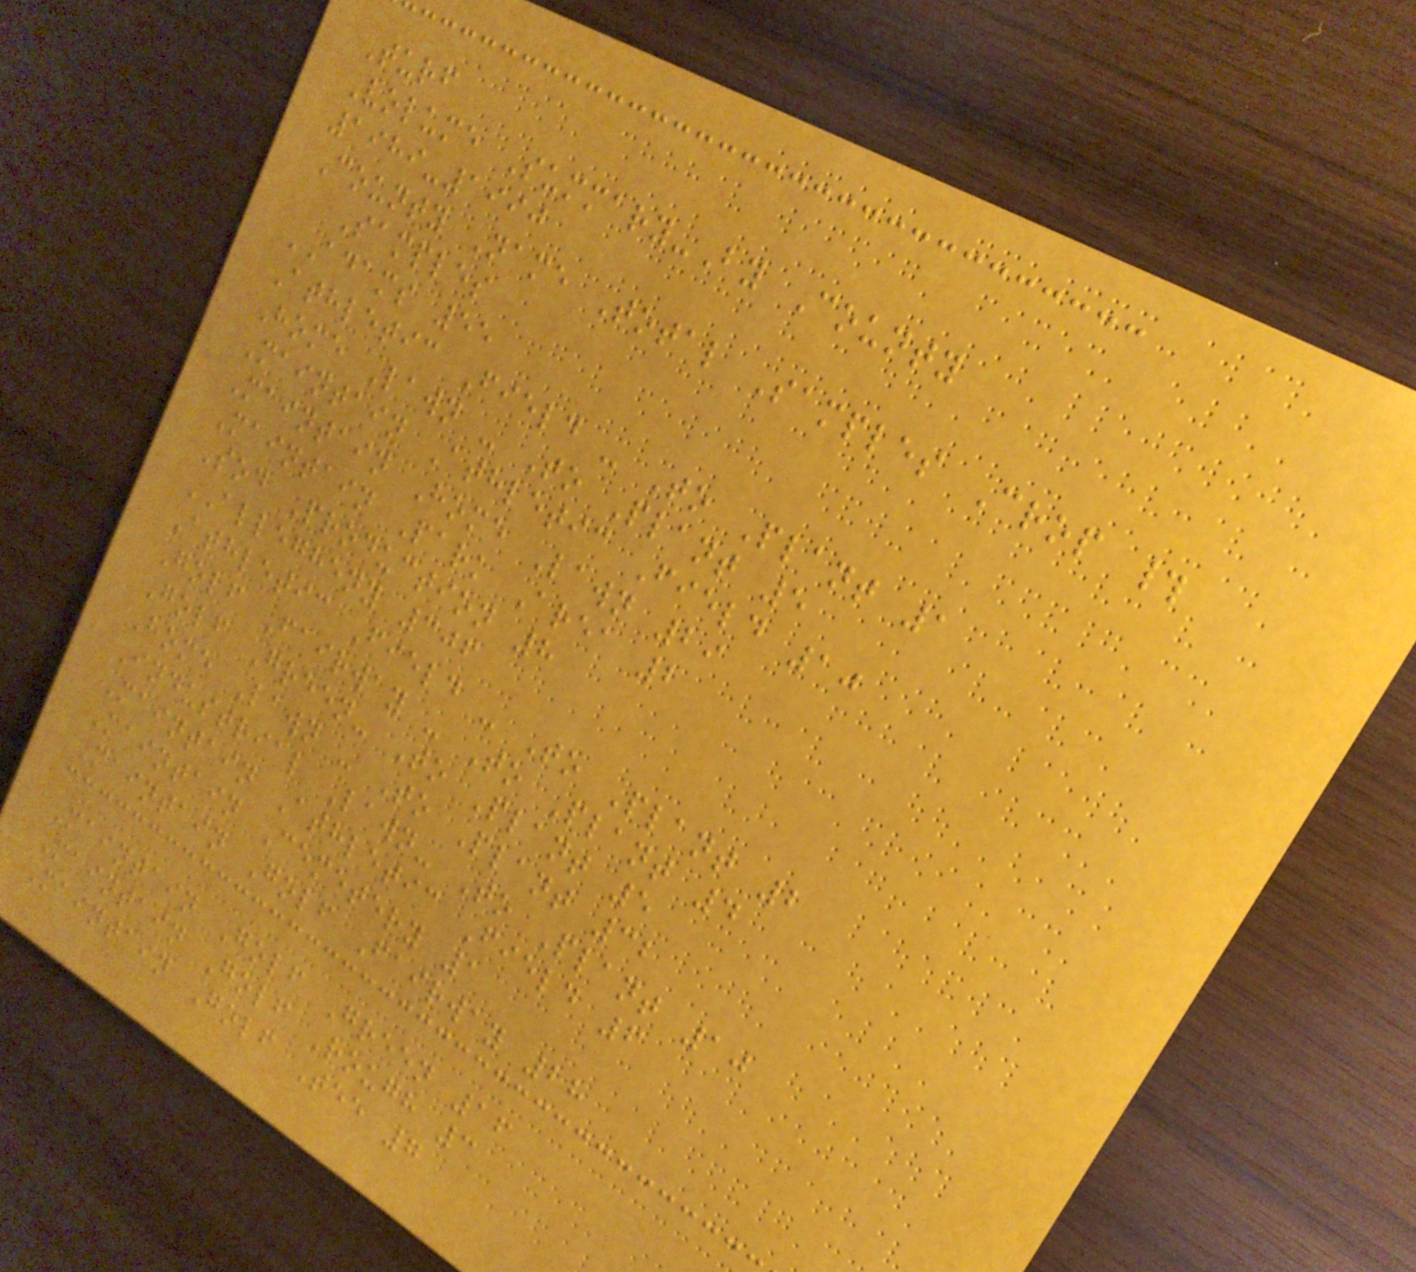Turf
Volume Summary-By County
1989-1990
County Name Total Samples Crop #
Samples
ADAMS 55
Athletic Field - To Plant 1
Home Lawn - To Plant 5
Maintain Athletic Field 10
Maintain Home Lawn 29
Maintain Park Area 2
Sod Production 8
ALLEGHENY 306
Athletic Field - To Plant 2
Golf Fairway - To Plant 4
Golf Green- To Plant 5
Home Lawn - To Plant 32
Industrial Lawn- To Plant 10
Maintain Athletic Field 6
Maintain Cemetery 1
Maintain Golf Fairway 28
Maintain Golf Green 16
Maintain Golf Rough 3
Maintain Golf Tee 7
